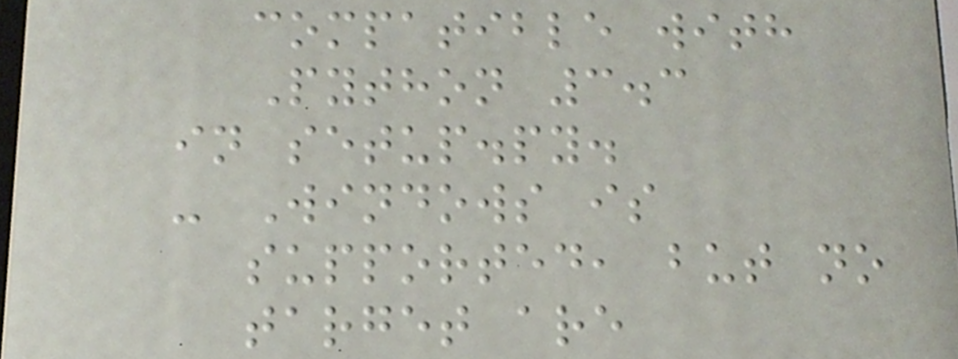compatible with
Python 3.3
in setup.py.
- Windows is
supported, but no
target are
